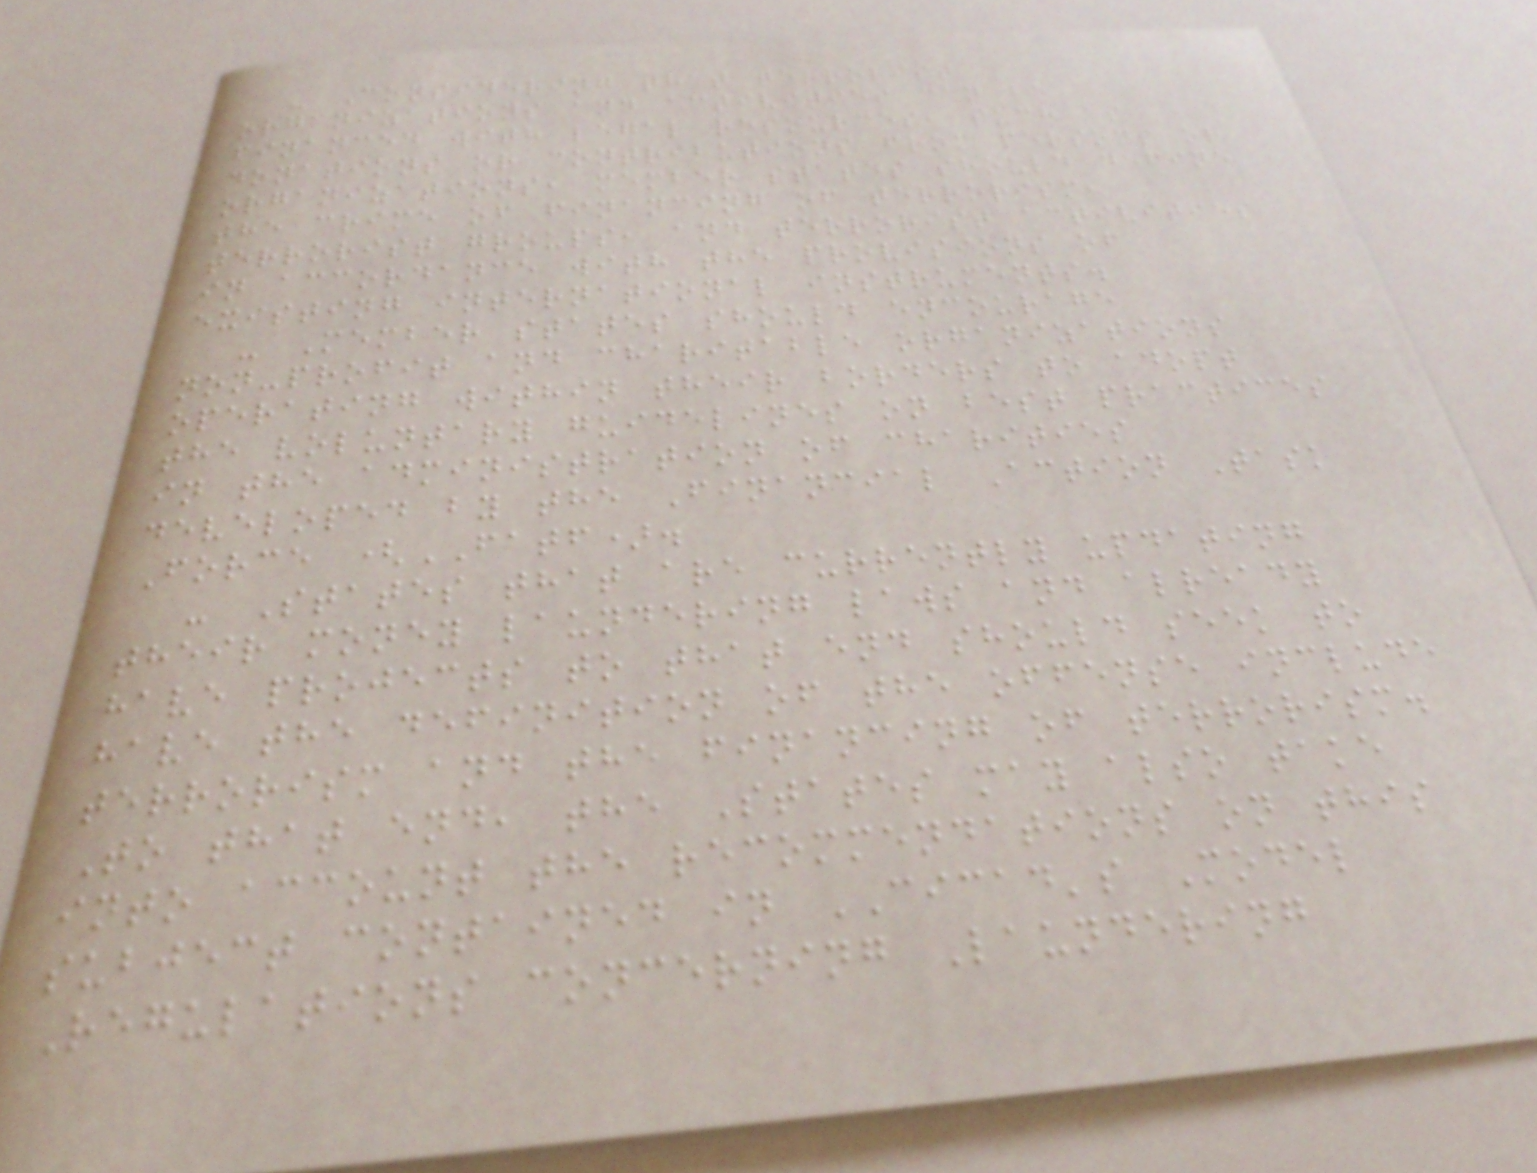- Considering that terrorist
organizations and activities can be
financed with legal resources, such as
donations or contributions from persons or
organizations, member states should define
the crime of financing of terrorism,
terrorist groups, and terrorist activities
in accordance with the provisions of
existing international instruments.
- Member states should encourage
non-profit and charitable organizations
operating within their borders to adopt
the voluntary guidelines on best practices
in the administration of charities
developed by the Financial Action Task
Force (FATF).
- States that are currently updating
their money laundering laws and already
have projects to that end should seek to
have the definition of the offense include
terrorism and the financing of terrorism.
To that end, the States may also take
into account the recommendations on this
subject contained in CICAD's Model
Regulations concerning Laundering
